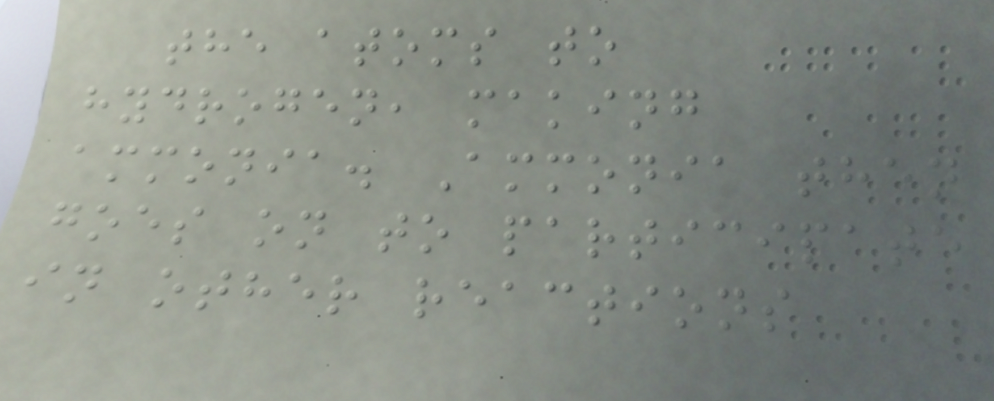the atoms to
hydrogen, making
ammonia. Ammonia then
goes on to participate
in other reactions
